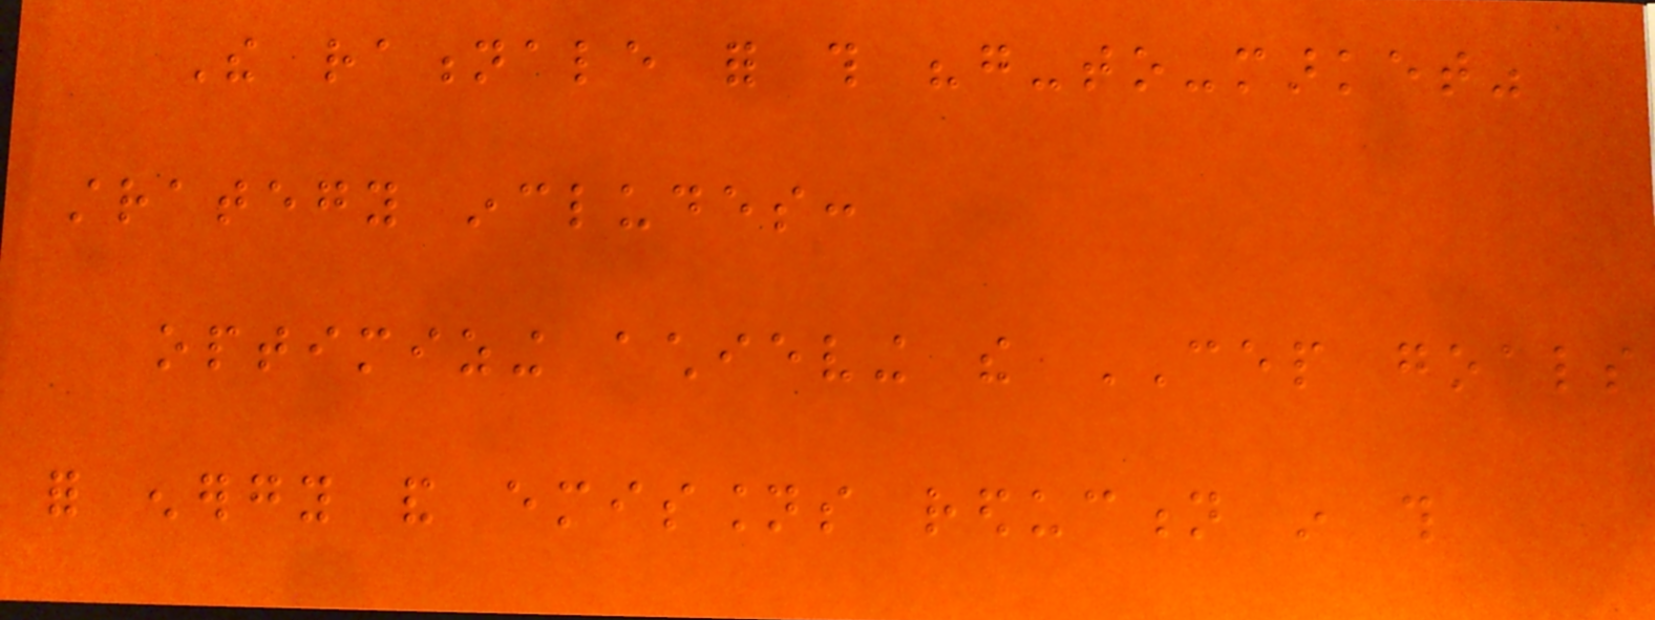The rationale for this "go-to-market"
strategy includes:
optimizing achieving the CEP goals
for energy and emissions reduction in this
